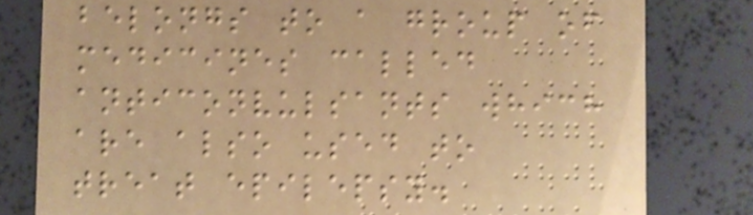belongs to a group of
medicines called
anticonvulsants which
are also used to
treat epilepsy.
